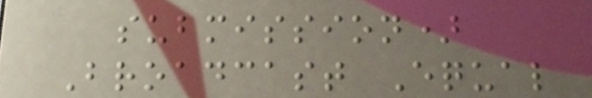submission)
Broadcast Equal
